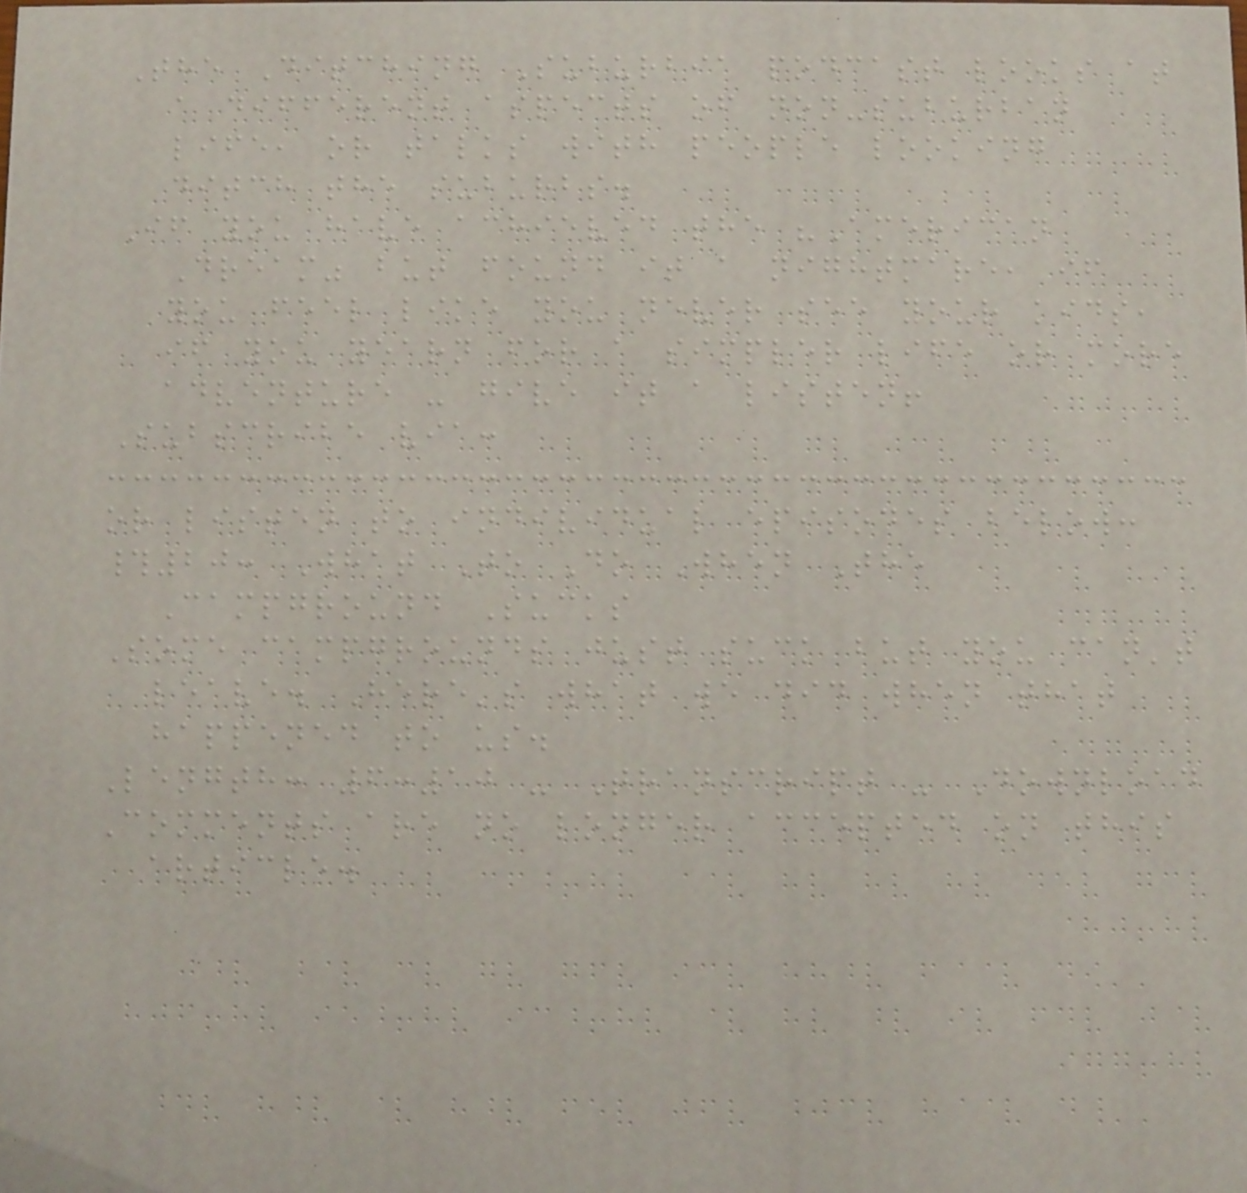The Ditching Suburbia podcast looks at
a different aspects of non-suburban
life, or talks with people looking
ditch the suburbs.
If you have achieved the "American
Dream" but found it a nightmare, if
you feel like you never see your kids,
if you yearn for a simpler life or more
adventure - give it a listen!
Subscribe via:
or listen to individual episodes below:
#20: What To Do When The
Campground Sucks
Some campgrounds just suck but you can't
leave. Here's what we did when that
happened to us.
Length: 6:10 - Transcript - Download
Comments are no longer accepted on this
article.
